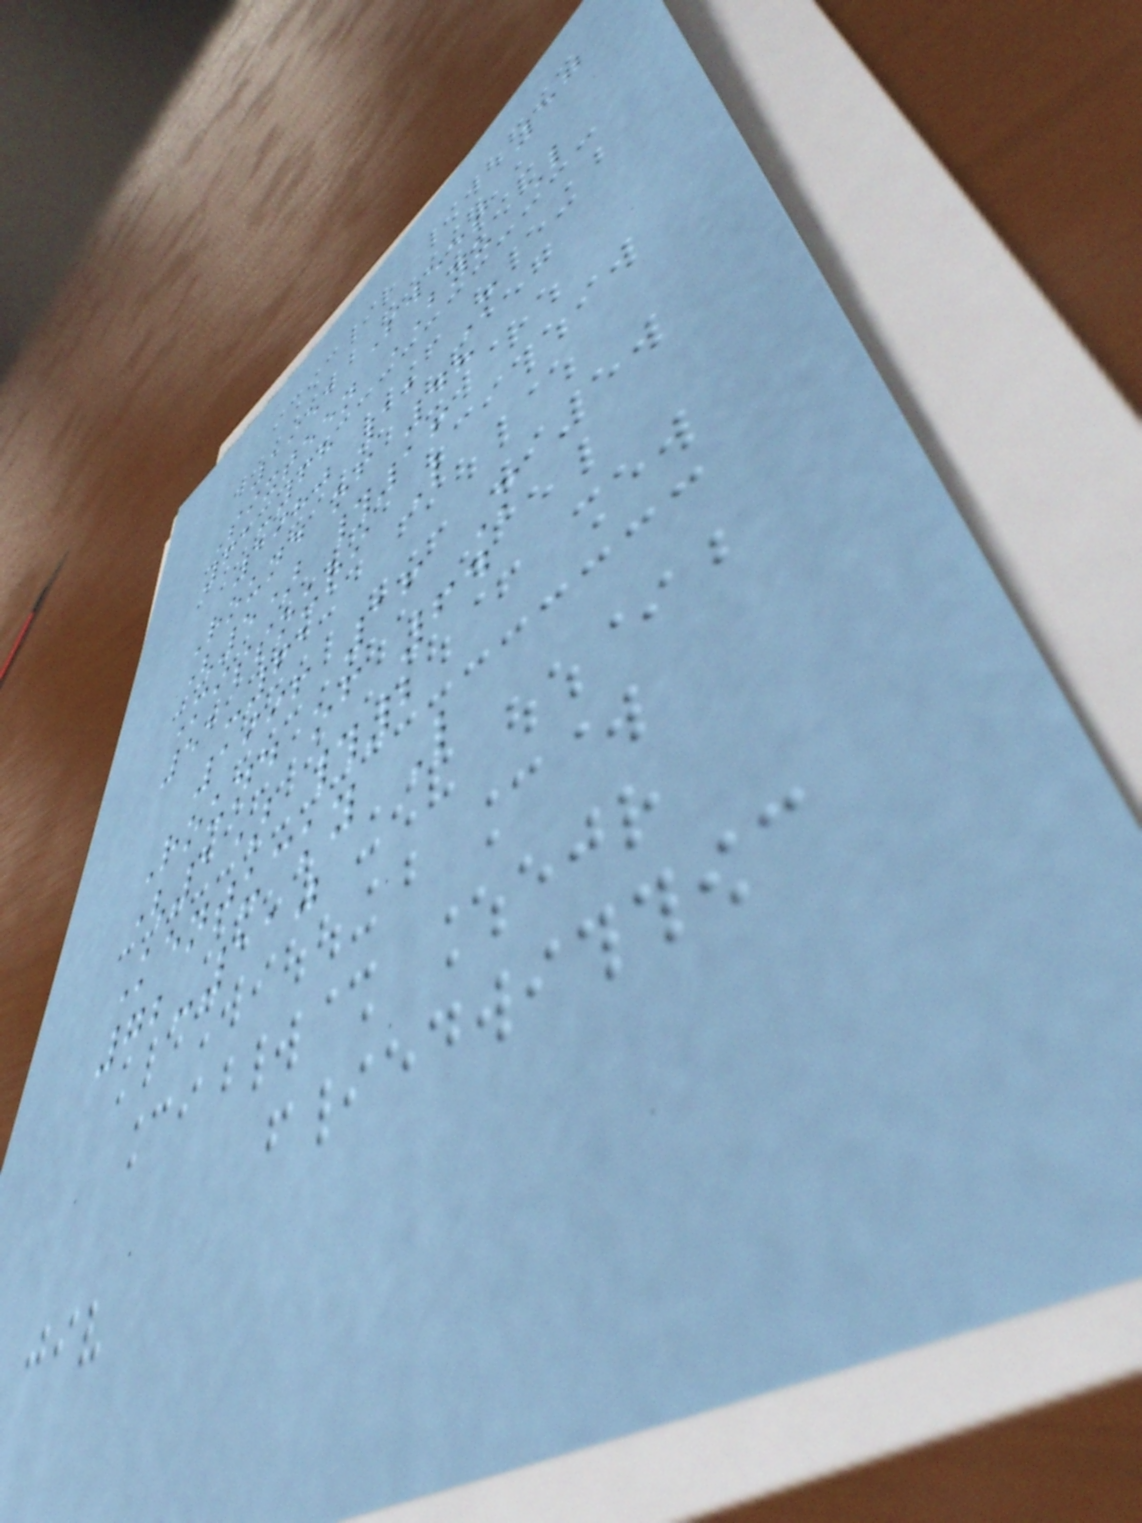57
1951 Sweet
Sixteen BYU L
61-68
1980 12 M
Round of 48
(5) #16
Missouri L
51-61
1996 16 M
Round of 64
(1) #2
Kentucky L
72-110
